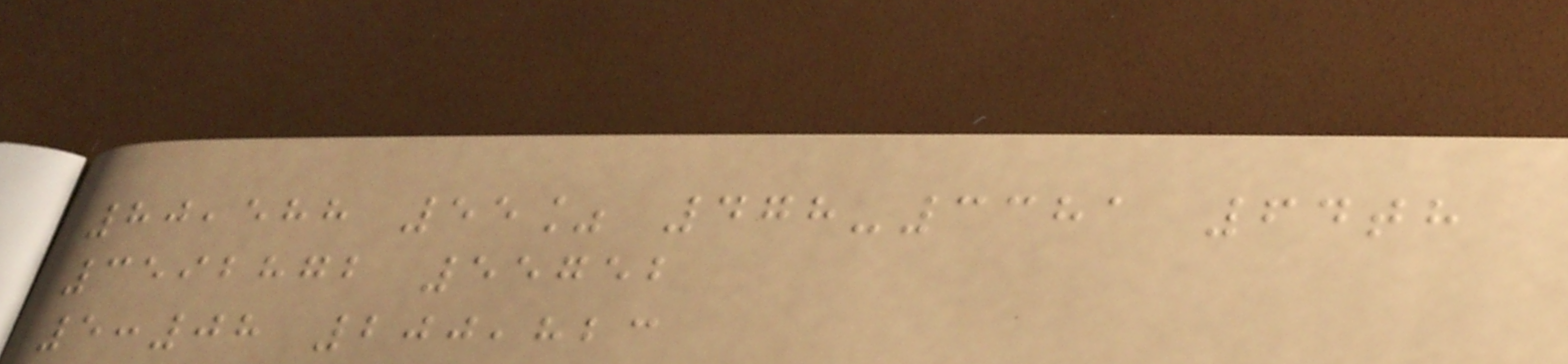80,588 55% 478-3381 64th
3592872 55752
5:08 200,823
